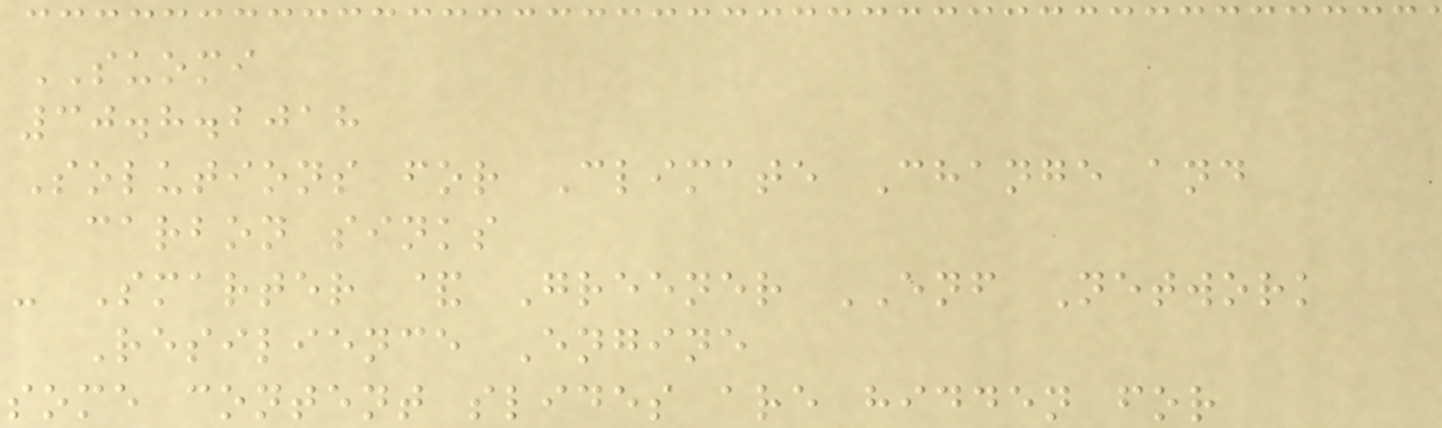SUOMI
30.8.2018
Solutions for Climate Change and
carbon sinks
- Smarter & Greener ENF Network
Resilience Engine
some content slides are hidden for
